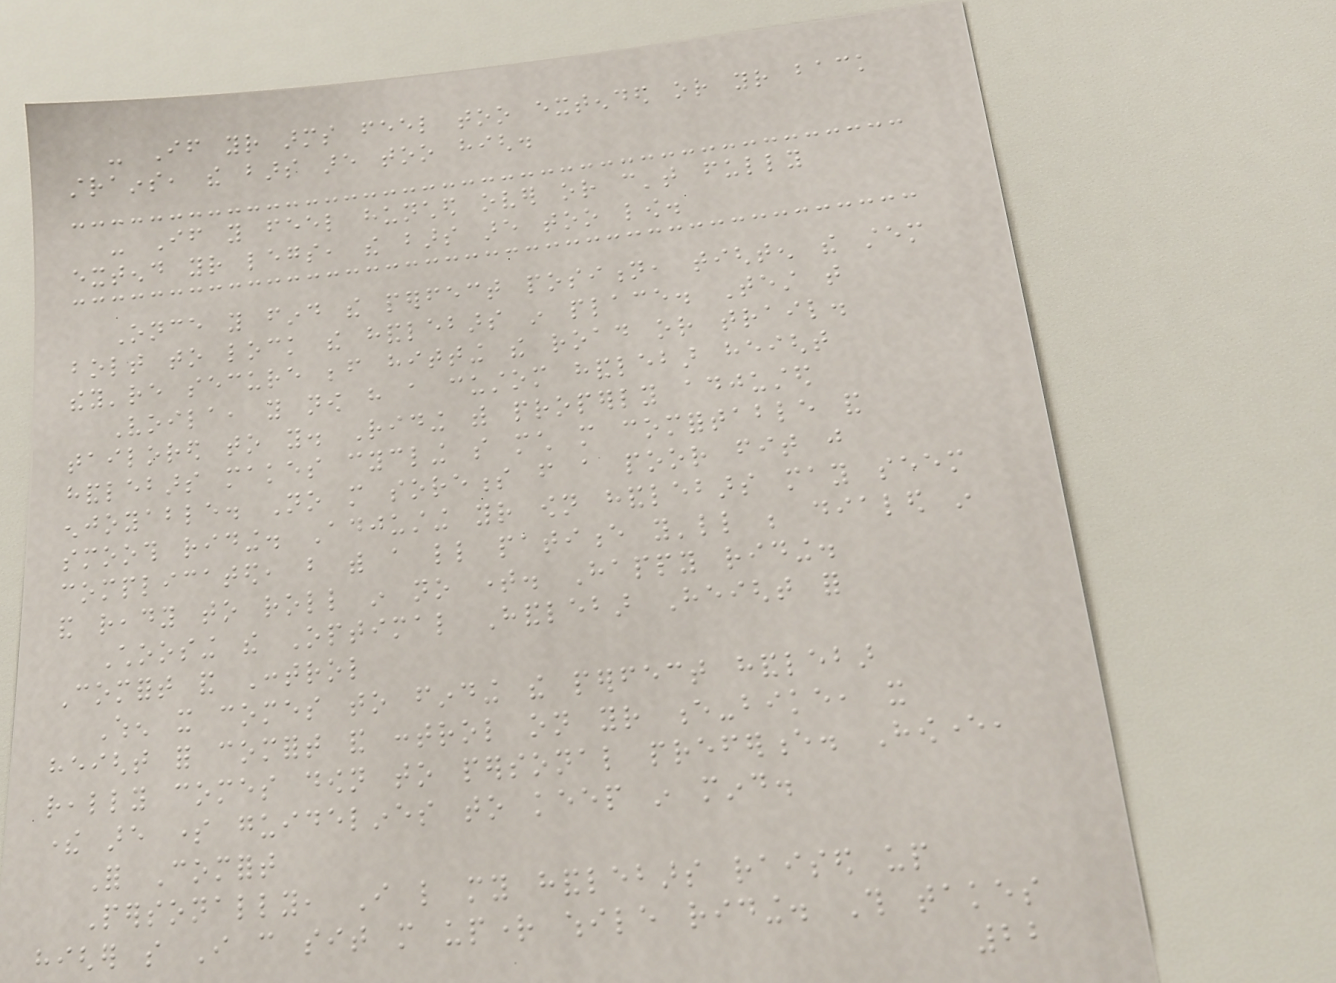- If your arms feel too extended or your back
strains, the bars are too high.
- If you feel hunched over or can't fully
extend your legs, the bars are too low.
Once you find the perfect position, tighten the stem
bolt to lock the handlebars in place. Test that
they're secure before hitting the road or trail.
Voila, you now have a custom handlebar height
tailored to you. Riding with properly adjusted
handlebars makes cycling so much more comfortable and
enjoyable. No more soreness from a poor fit just
smooth riding. Adjusting your own handlebars may seem
complicated, but with a little patience you'll be dialed in
and ready to roll in no time. Happy riding.
Choosing the Optimal Handlebar Height for
Comfort and Control
When it comes to finding the perfect handlebar
height for comfort and control on your e-bike, it
really comes down to personal preference. However,
there are some guidelines to keep in mind.
For Comfort
Personally, I like my handlebars raised up
higher so I can sit more upright while riding. This takes
22
